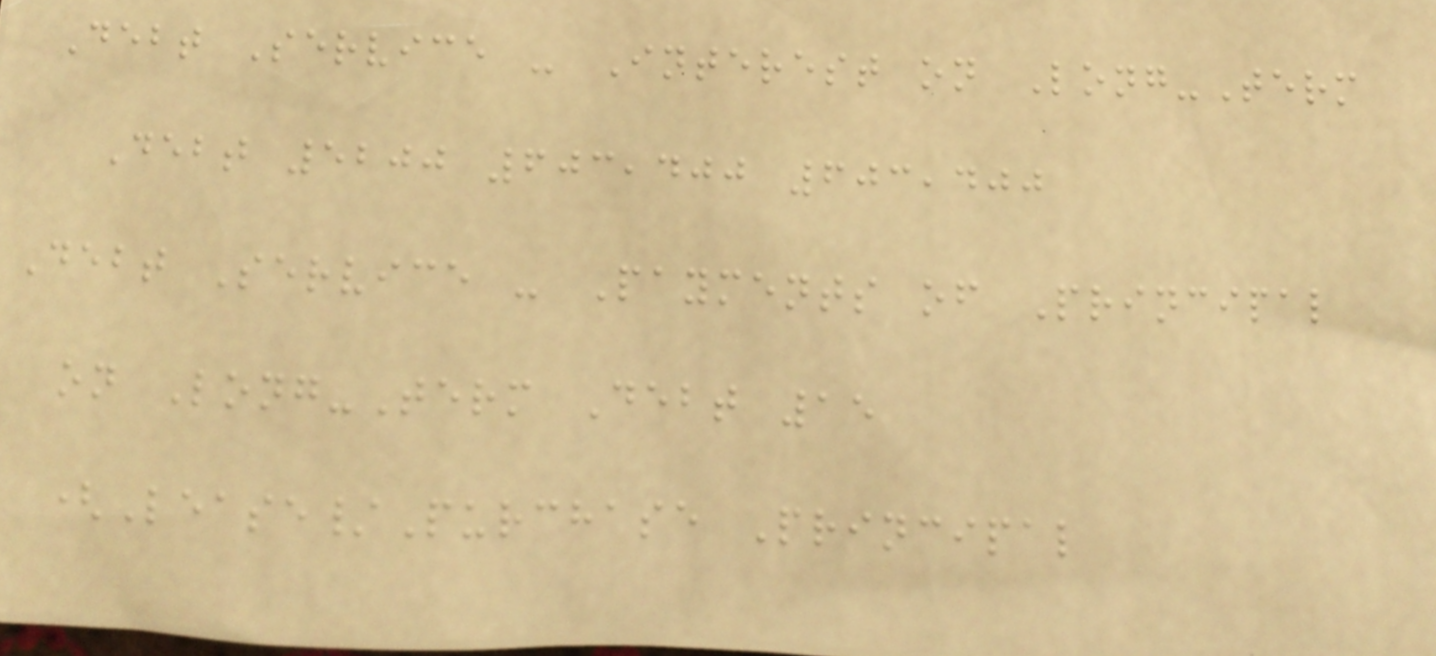Debt Service - Interest on Long-Term
Debt 5200 603,400 603,400
Debt Service - Payments of Principal
on Long-Term Debt 15
(Lease/Purchase Principal
